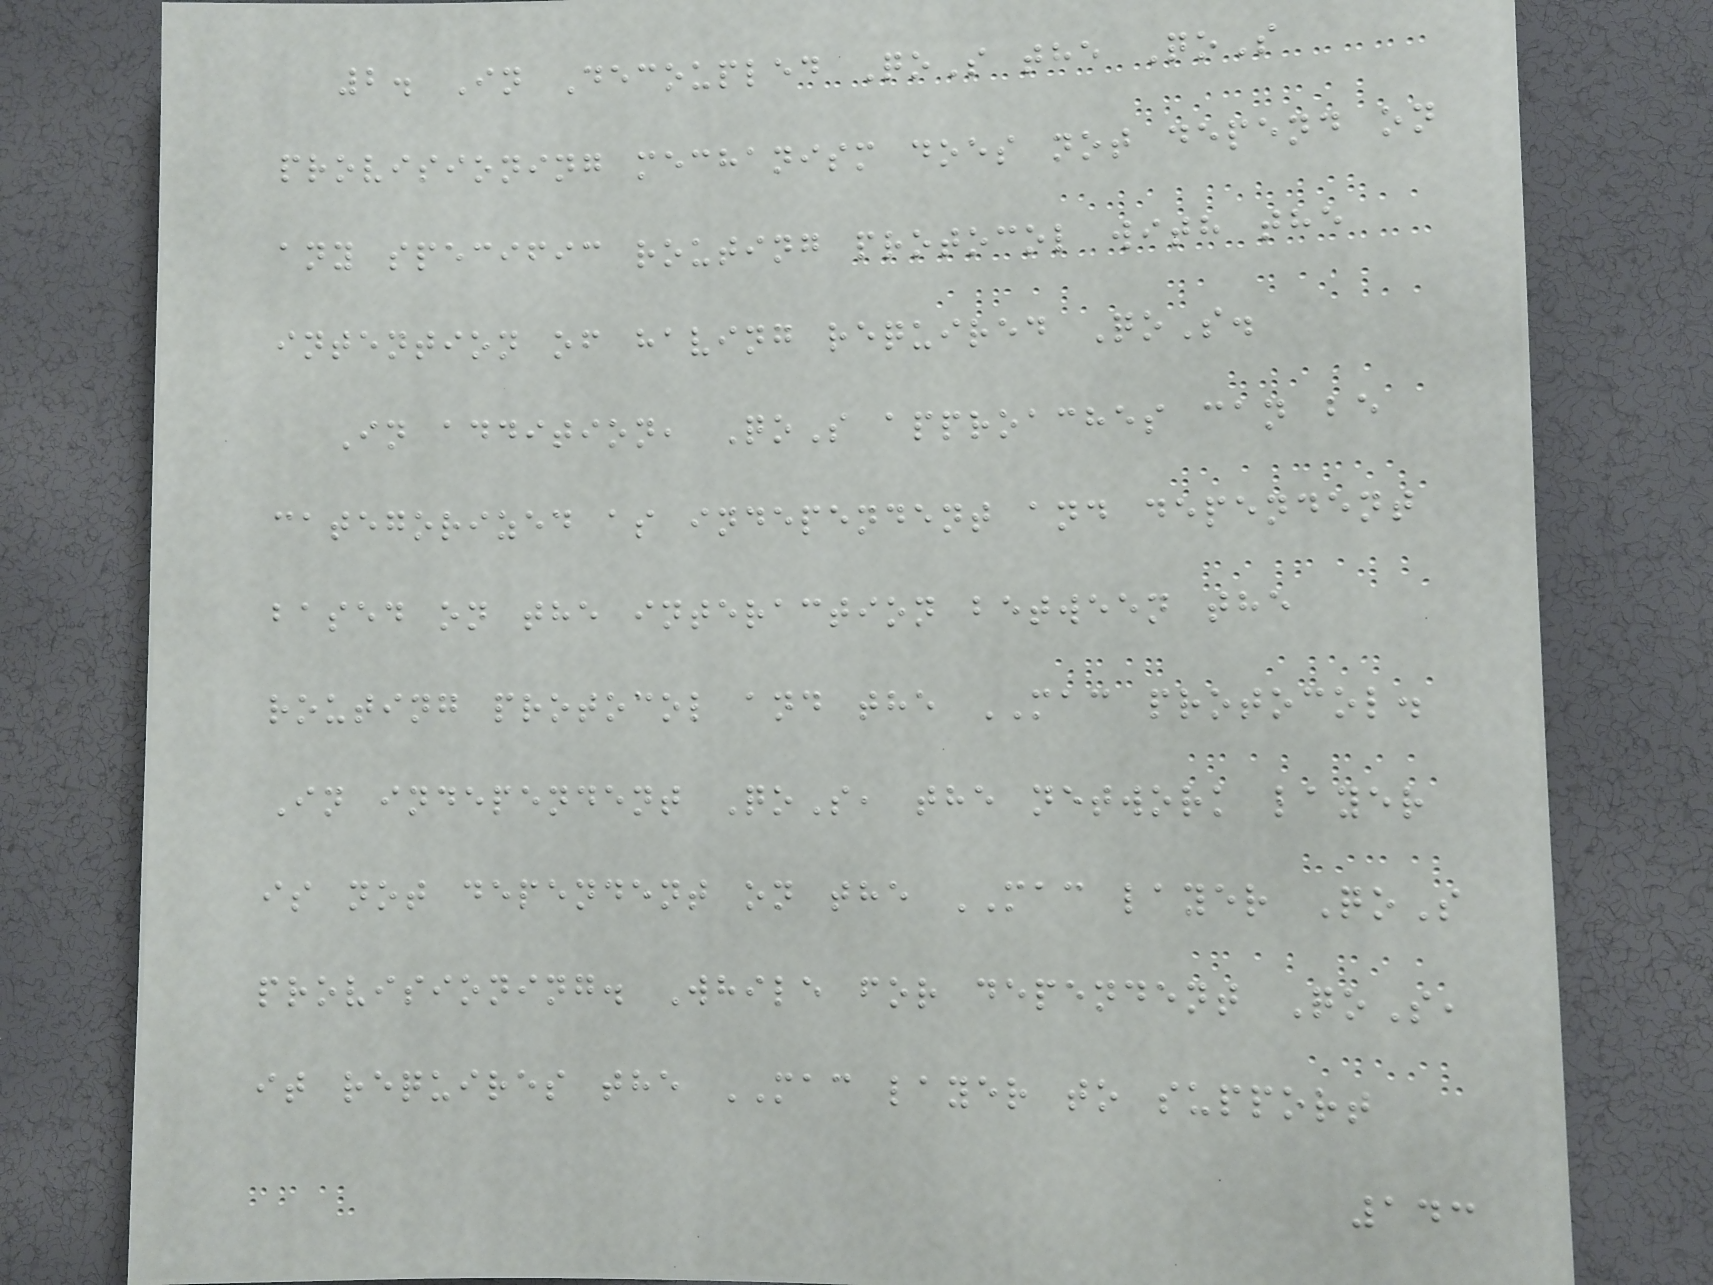2. In Decoupled QoS the QoS
provisioning mechanism does not depend on
any specific routing protocol with the
intention of having required QoS.
In addition, QoS approaches can be
categorized as independent and dependent
based on the interaction between the
routing protocol and the MAC protocol.
In independent QoS, the network layer
is not dependent on the MAC layer QoS
provisioning. While for dependent QoS,
it requires the MAC layer to support
143
